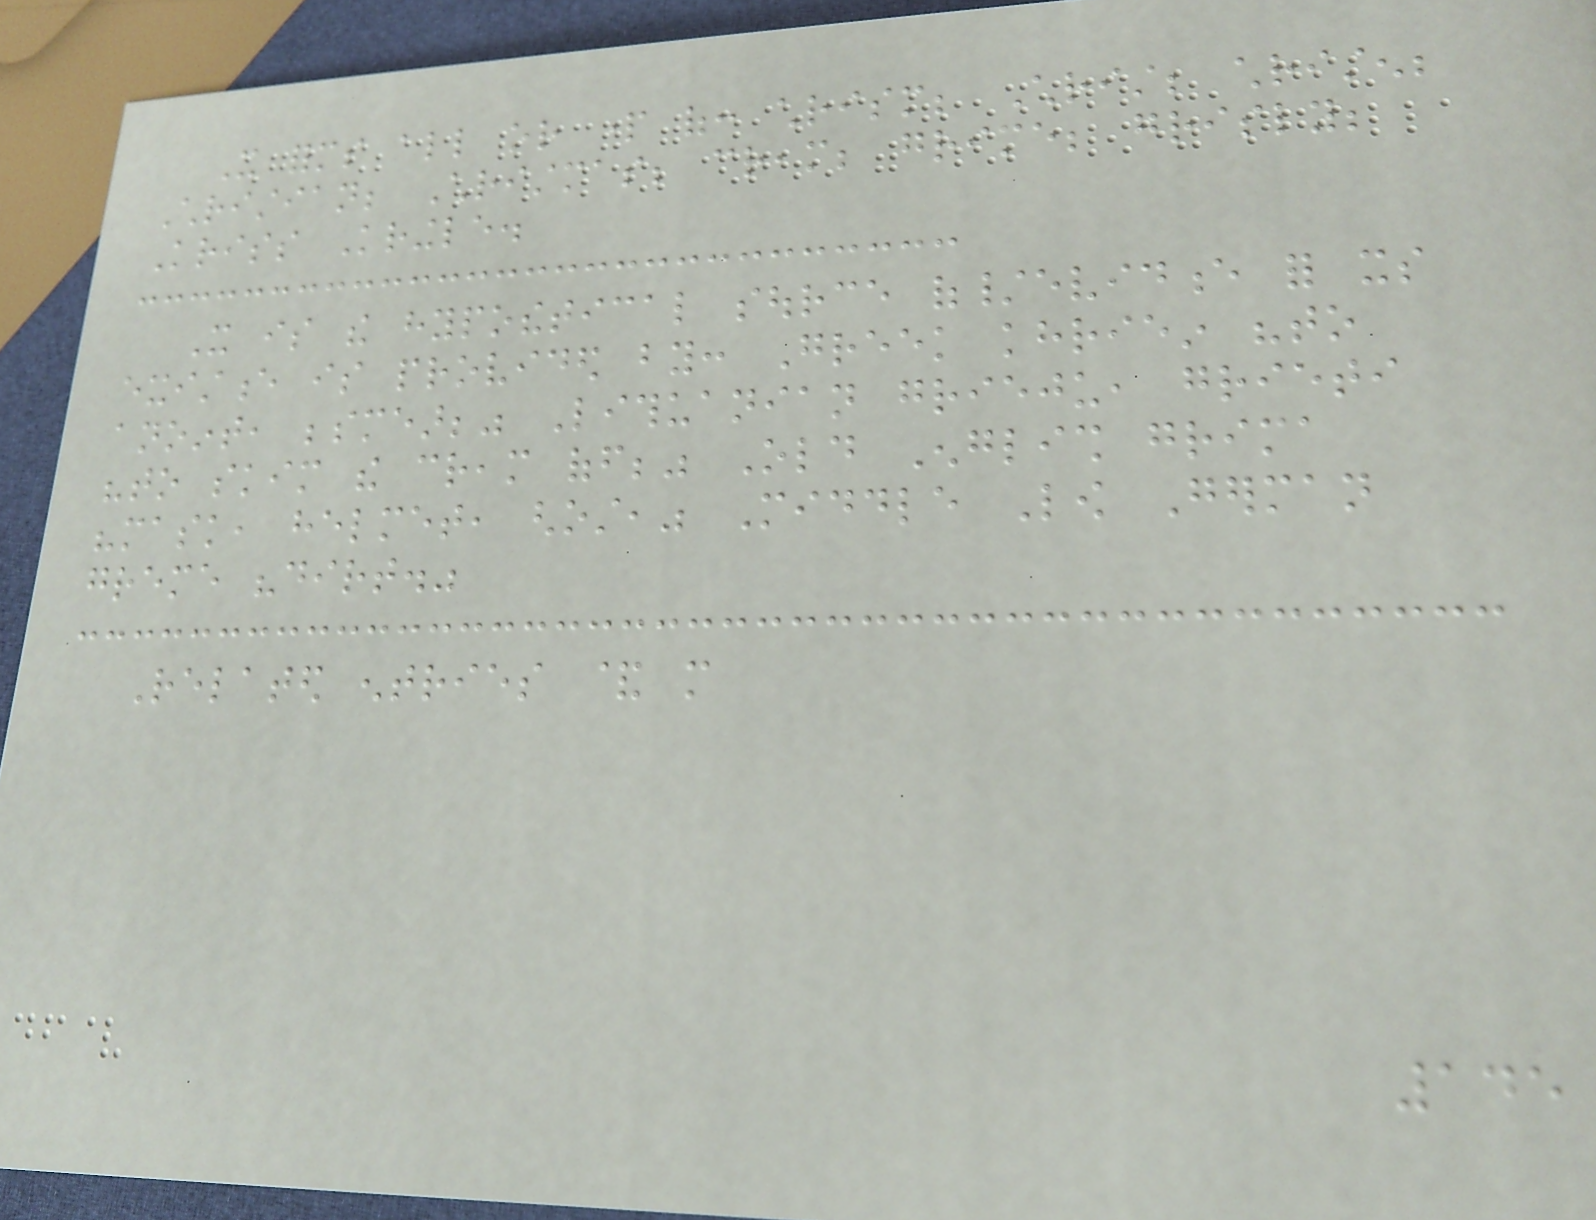It forms all or part of: chrism; Christ; christen;
Christian; Christmas; cream; grime; grisly;
Kriss Kringle.
It is the hypothetical source of/evidence for its
existence is provided by: Greek khriein "to
anoint, besmear;" Lithuanian grieju, grieti
"to skim the cream off;" Old English grima
"mask, helmet, ghost," Middle Low German
greme "dirt."
Related entries & more
145
